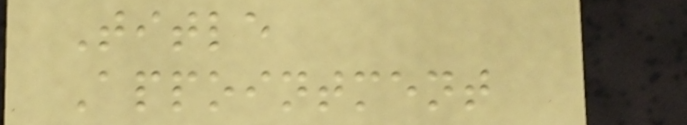Title
Appointment
